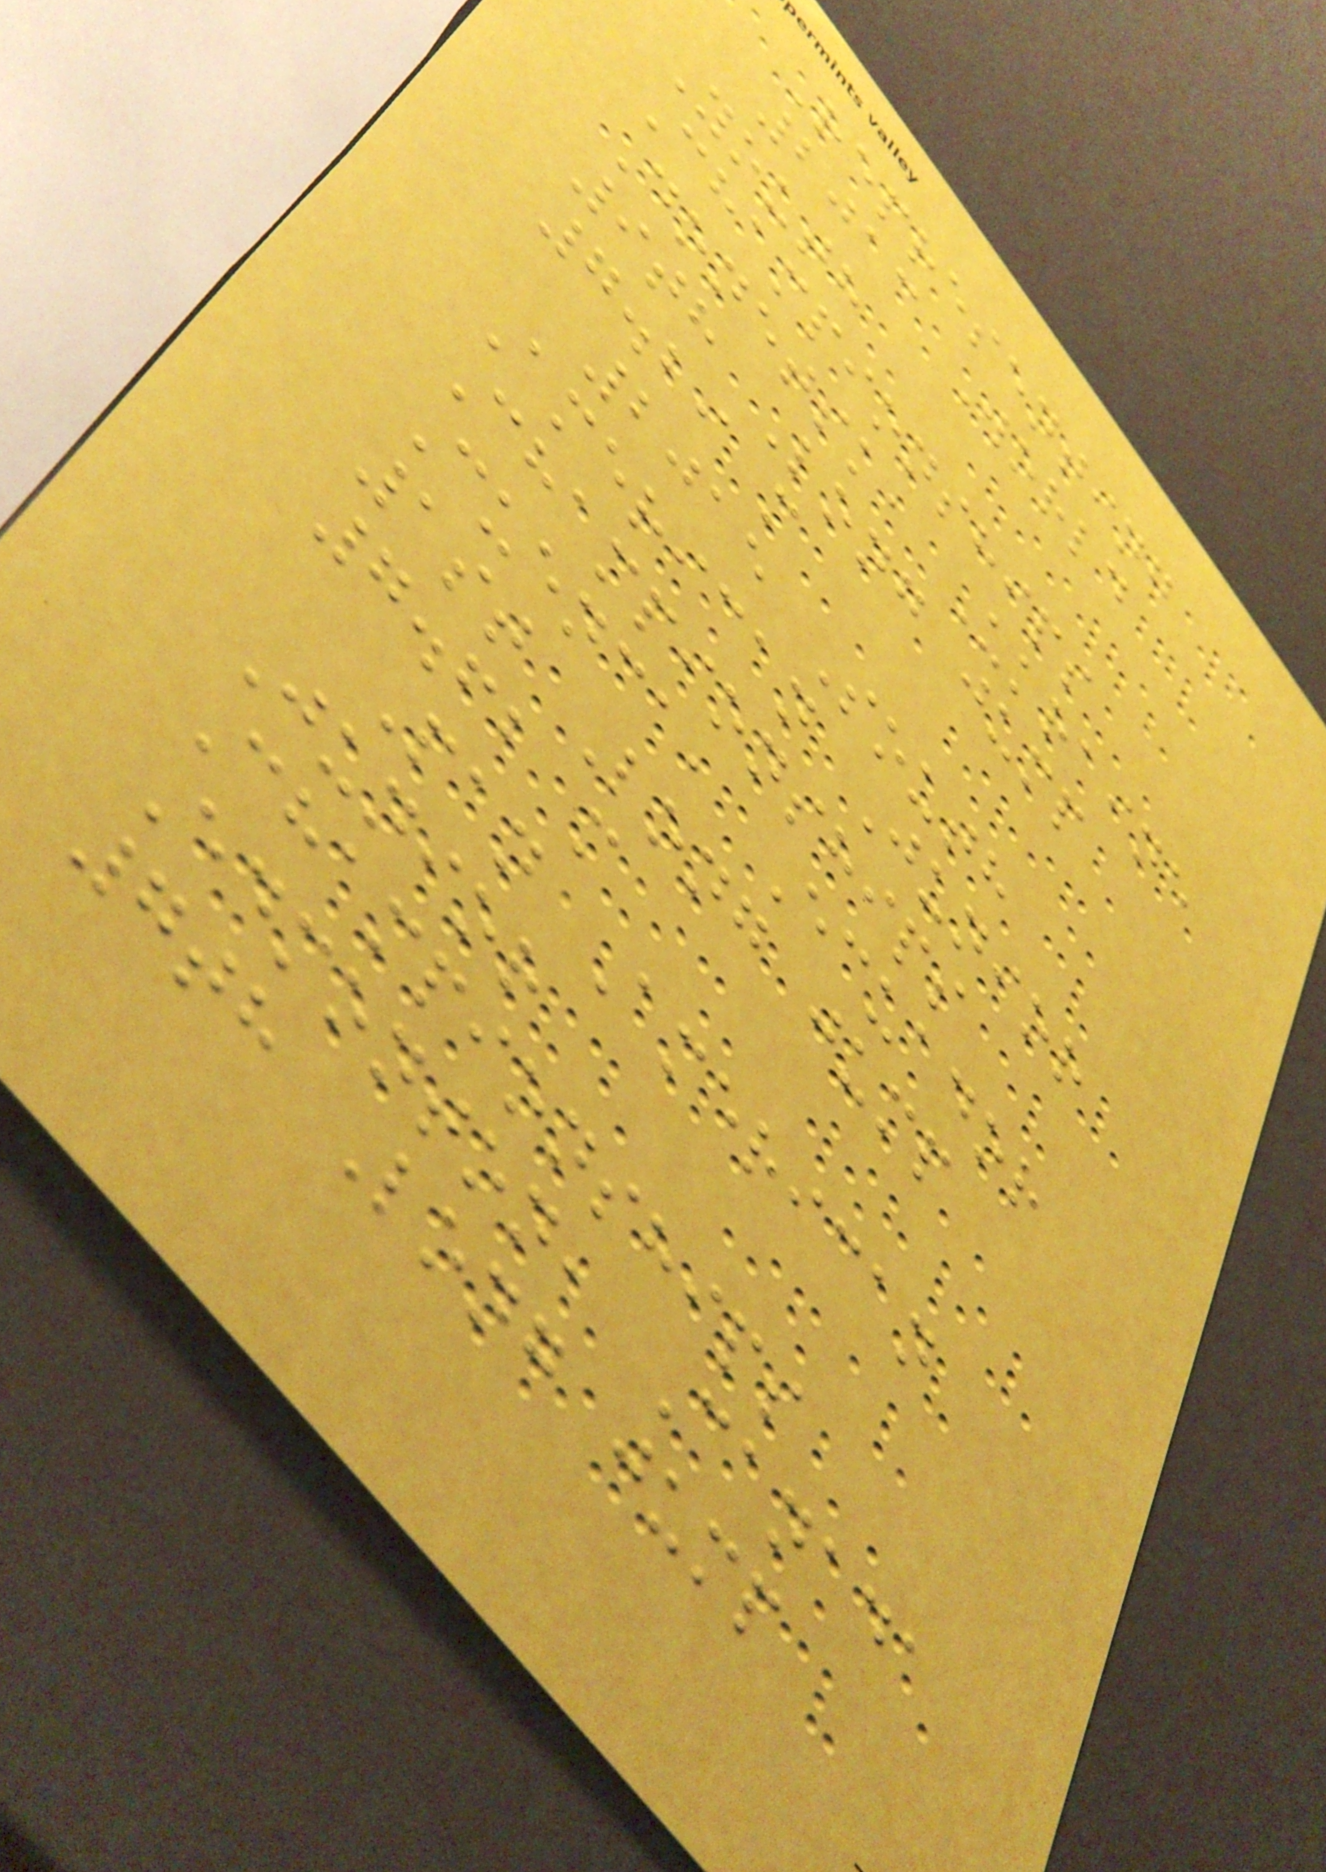Representing
2013 World
Youth
Championships
Donetsk, Ukraine
9th Long jump
7.29 m
2015 South
American Junior
Championships
Cuenca, Ecuador
1st Long jump
7.62 m
Pan American
Junior
Championships
Edmonton, Canada
7th Long jump
